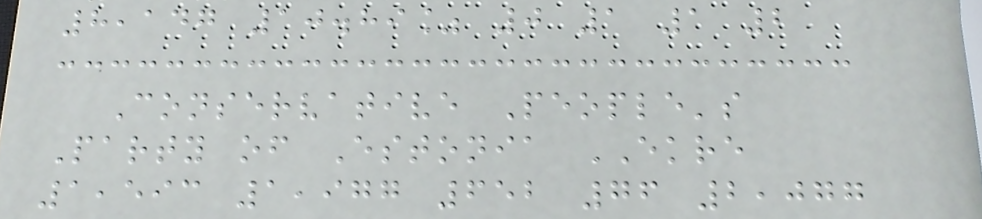8,147 10.89% 0 1 1 2
Conservative People's
Party of Estonia EKRE
1,593 1,977 652 76 2,077
